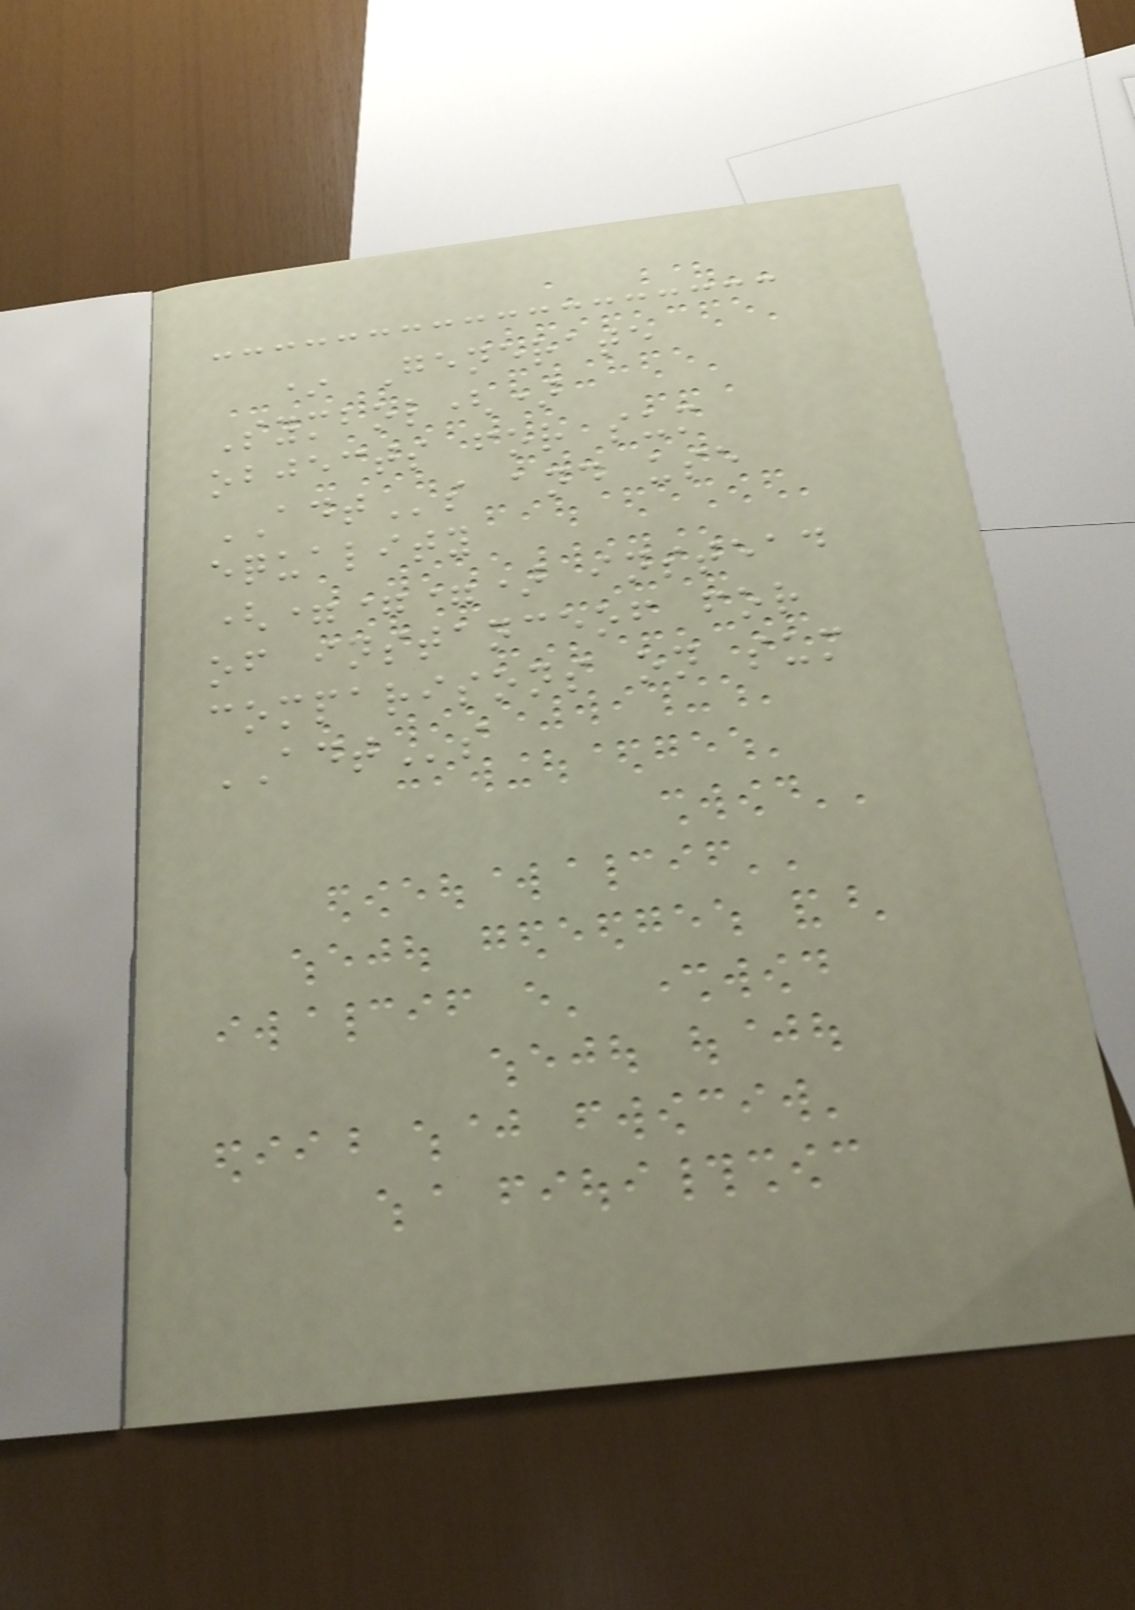* Generate
Symbol()
objects for sum
ADTs and use
equality
(===) instead
of instanceof for
comparisons on sum
ADTs
